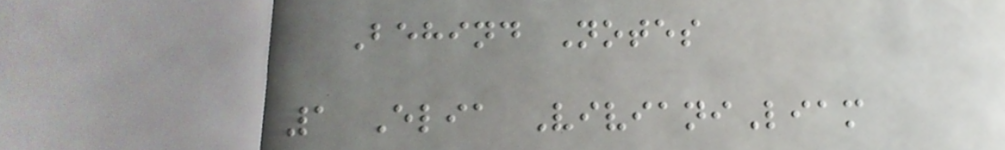Behind Notes
1 Elia VivianiLiam
